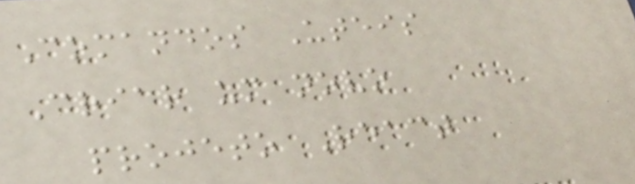Comandos Uteis
Criar um novo
projeto React
